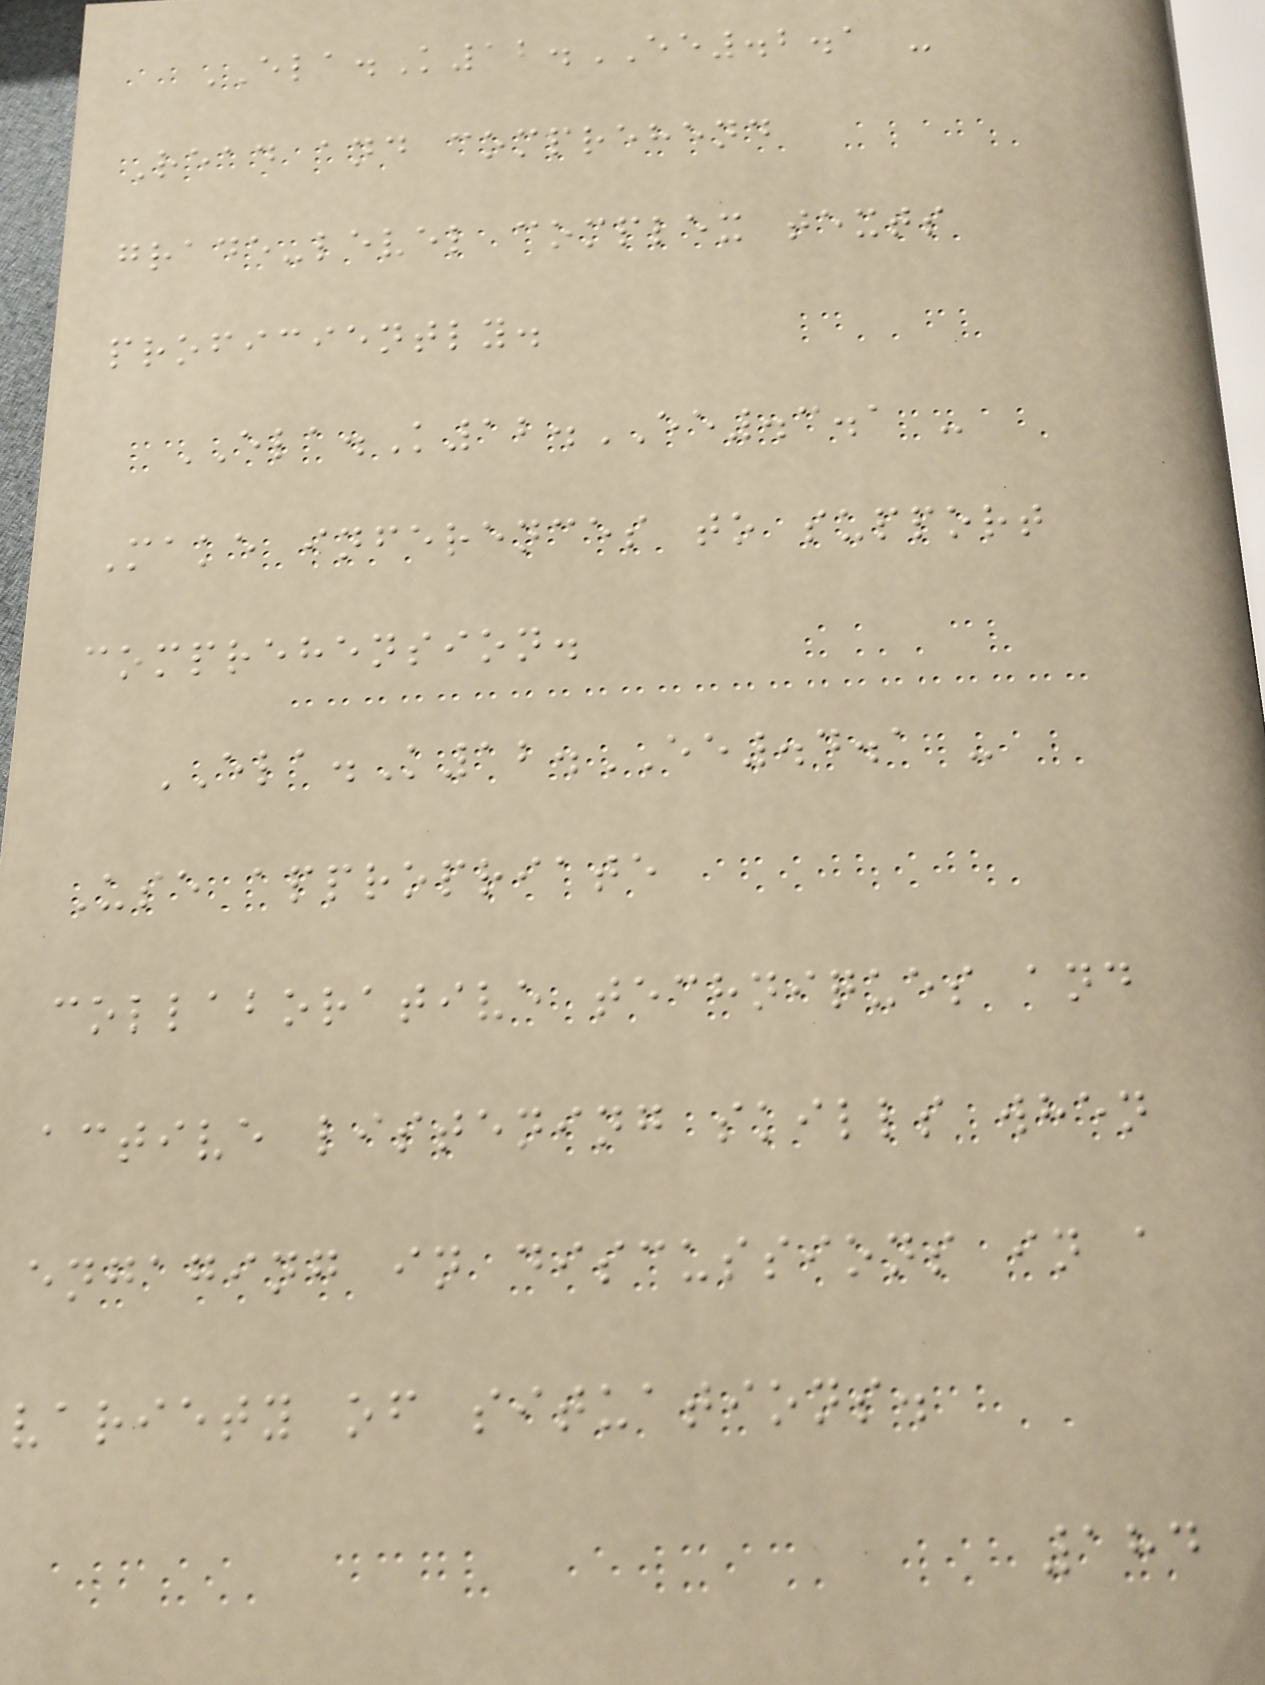ELA.K12.EE.2.1 -
Read and comprehend
grade-level complex texts
proficiently.
ELA.K12.EE.3.1 -
Make inferences to support
comprehension.
ELA.K12.EE.4.1 -
Use appropriate
collaborative techniques and
active listening skills when
engaging in discussions in a
variety of situations.
184
